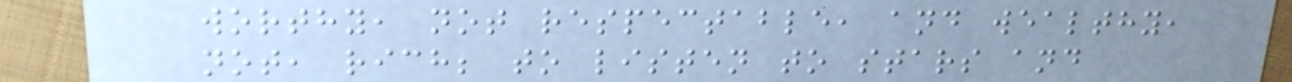worthy, not respectable, and wealthy,
not, rich; to listen to stars and
